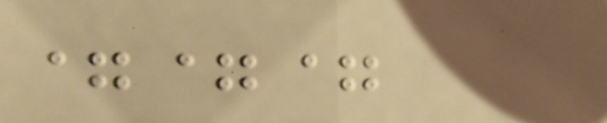===
